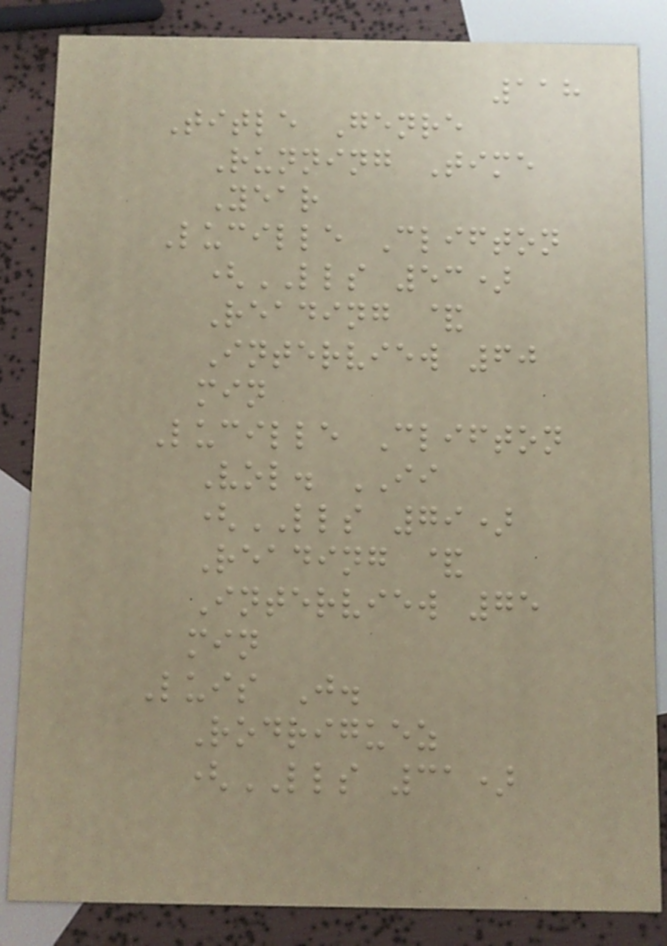118
Title Genre
Running Time
Year
Lucille Clifton
(LLS 53)
Reading &
Interview 60
min
Lucille Clifton
Vol. II
(LLS 79)
Reading &
Interview 75
min
Luis J.
Rodriguez
(LLS 31)
